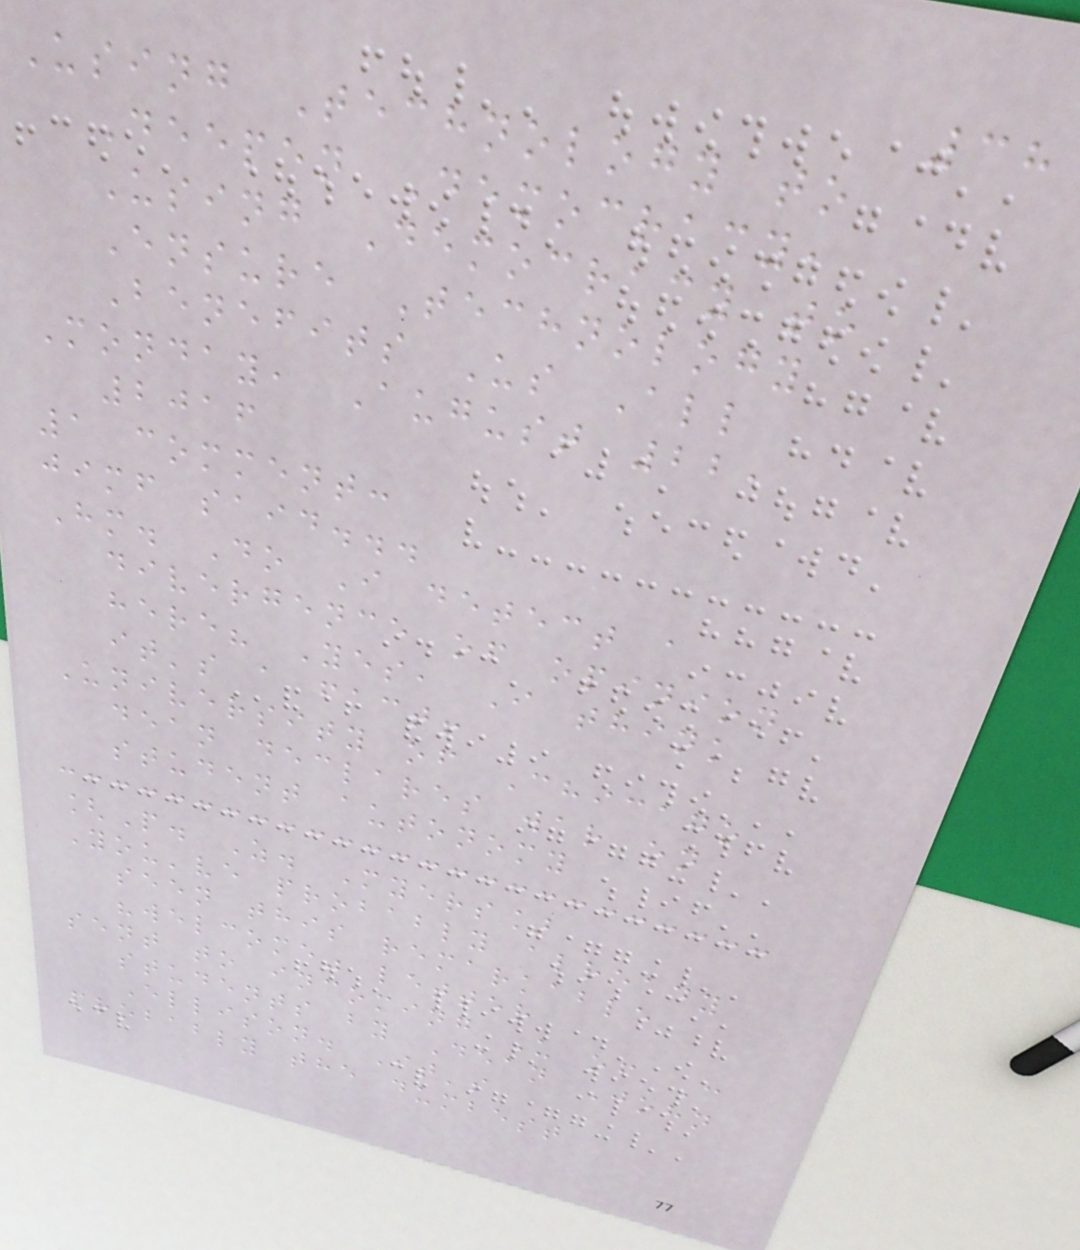38
Using Technology to
Deepen Democracy,
Using Democracy to
Ensure Technology
Benefits Us All
Monday, August 22,
2016
1 comment:
jimf said...
Hm. Do I detect a
divergence of opinion
here? Yes, I think
it's a fact!
University of Chicago
dean declares war on
student autonomy
[P. Z. Myers]
You've probably already
seen this remarkable
"welcome" letter
sent to incoming U of C
students by Dean John
Ellison. It's
probably the dumbest
